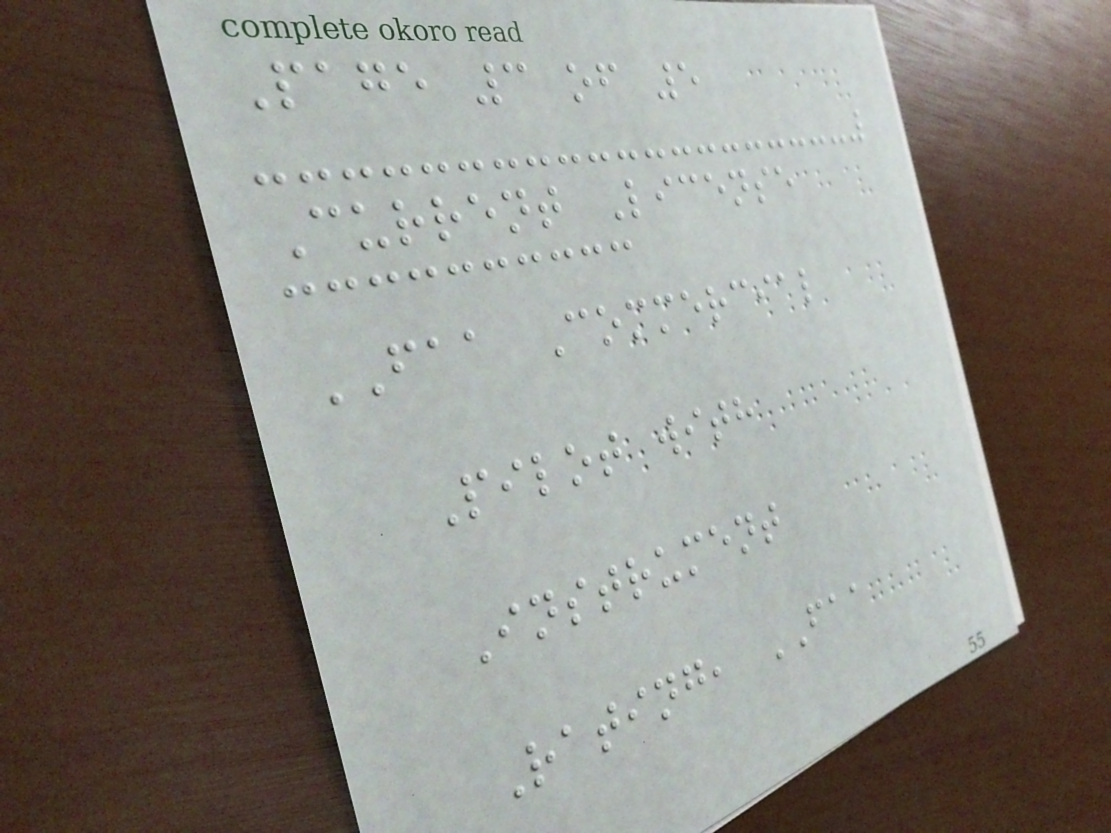Page 3 of 5
Current License
FAA Commercial
Pilot with
Instrument
Rating, FAA
